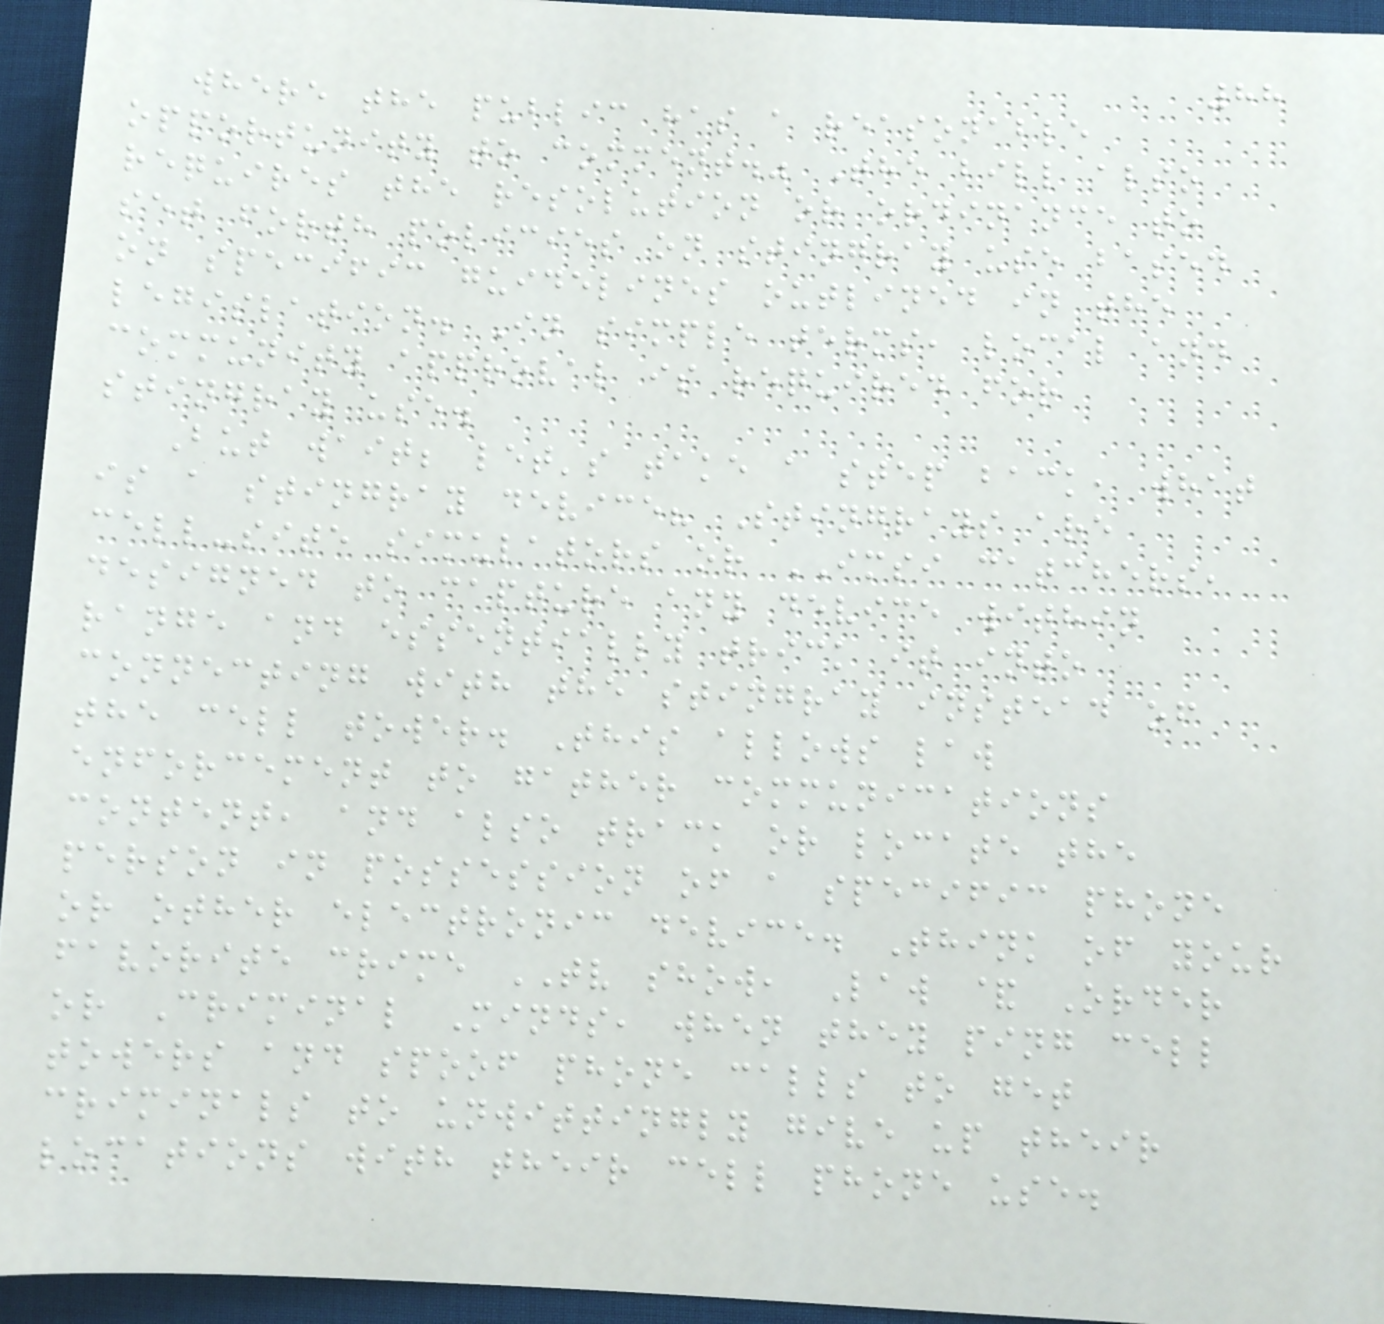88
where the public has a reasonable
opportunity to comment." The bill also
requires the resolution or ordinance to
set forth policies on stingray use based
on specific guidelines outlined in the
legislation. In simple terms, local and
community approval is required for
stingray use.
But wait; let's take a step back, what
is a stingray device? Stingrays are
cell-site simulators or IMSI catchers,
designed to capture any device within
range and essentially trick it into
connecting with the stingray instead of
the cell tower. This allows law
enforcement to gather communications
content, and also track or locate the
person in possession of a specific phone
or other electronic device. Think of your
favorite crime TV show, Law & Order
or Criminal Minds, when they ping cell
towers and spoof phone calls to get
criminals to unwittingly give up their
locations with their cell phone use.
